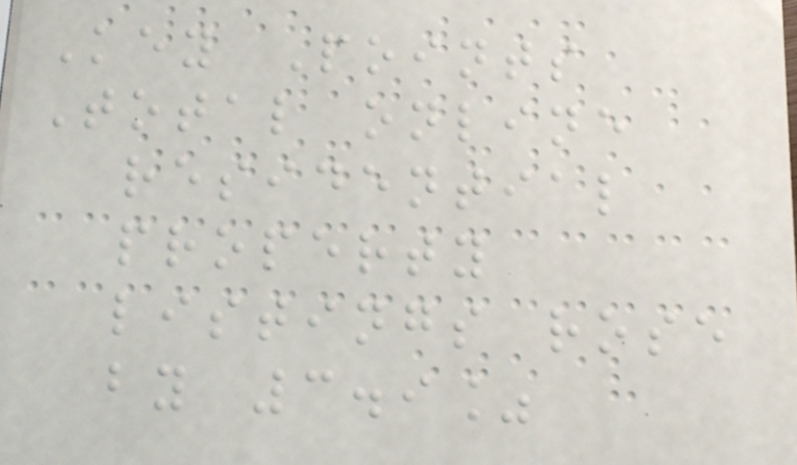Key Points
Total online
residential
property
listings rose
by 3.9%
